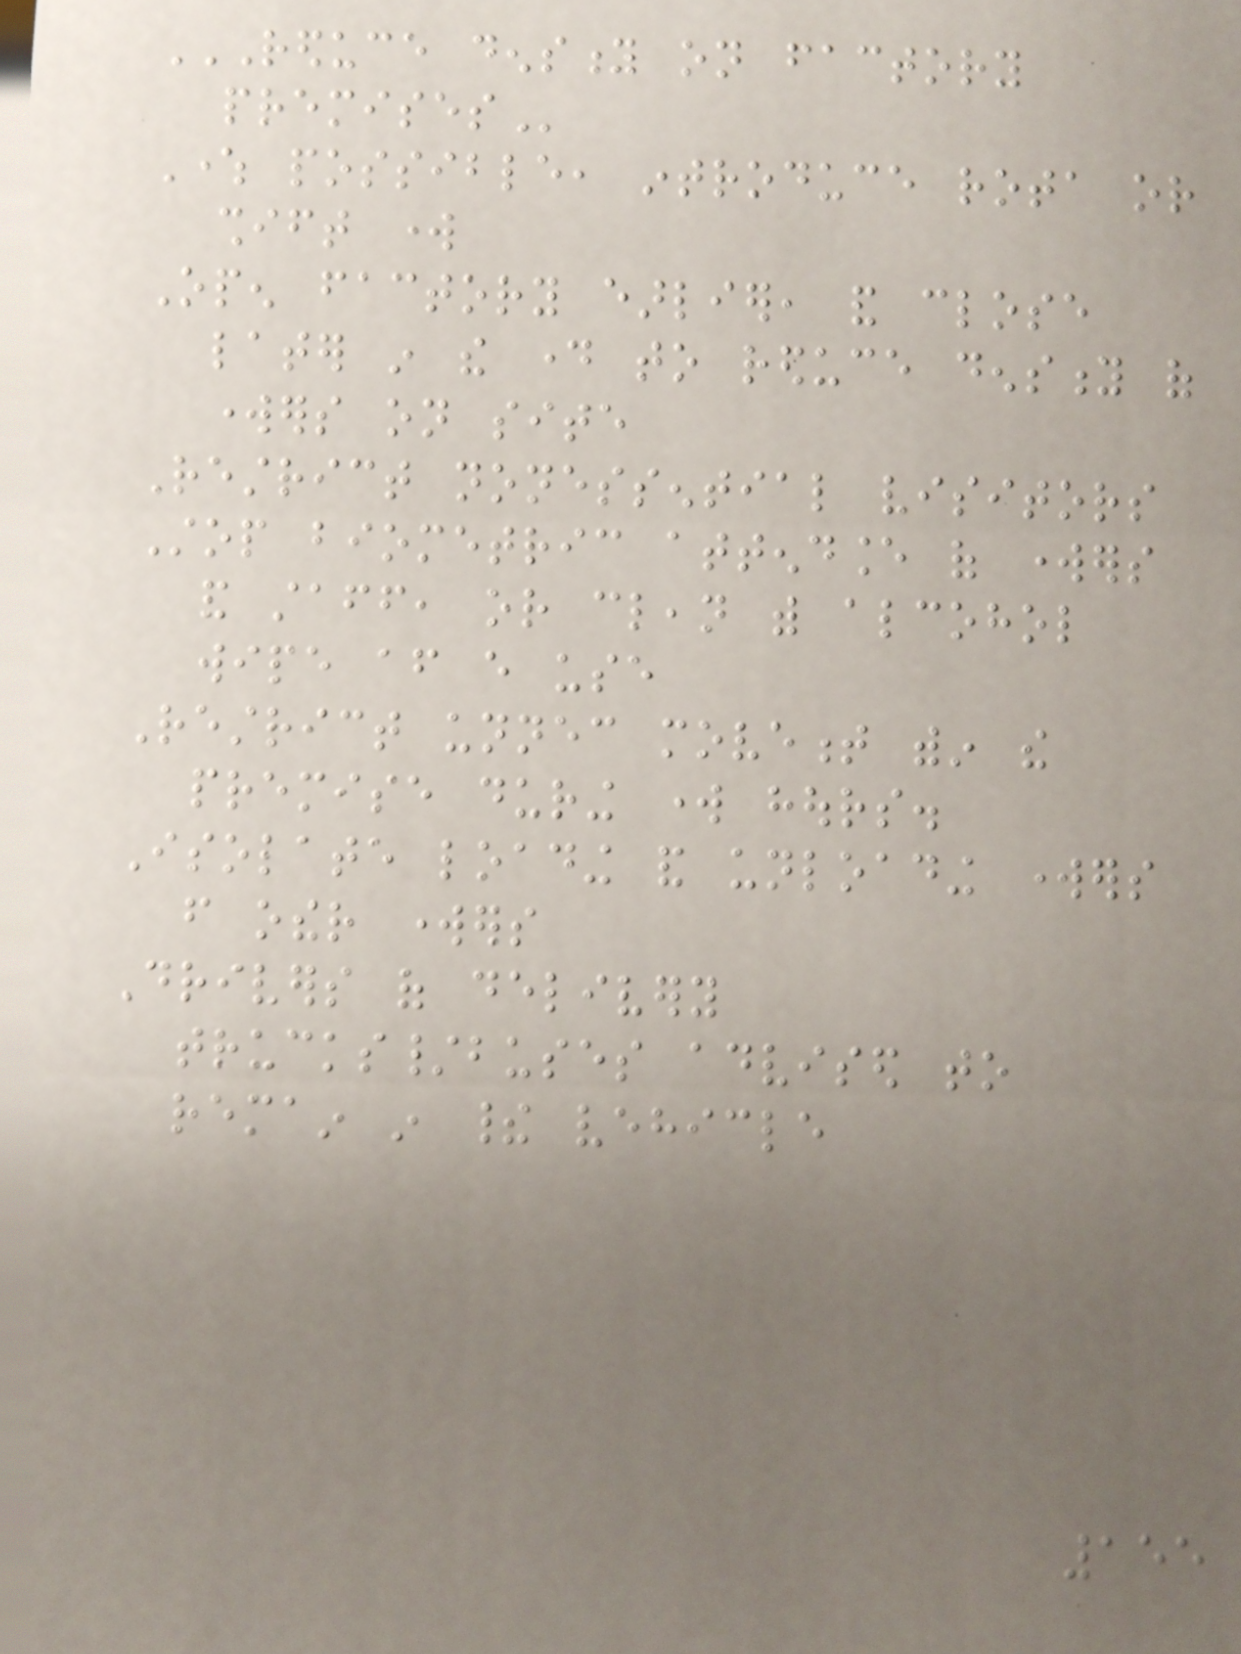REDUCE DENSITY ON FACTORY
PREMISES
Where possible, introduce rota or
shift work
Open factory earlier, and close
later in the day to reduce density of
workers on site
Restrict nonessential visitors
Stop biometric attendance of workers
and staff, or clean with alcohol
wipe after every use
Restrict unnecessary movement within the
premise during work hours.
Isolate loading and unloading workers
from other workers
Drivers of delivery
trucks/buses advised to
remain in their vehicle
155
